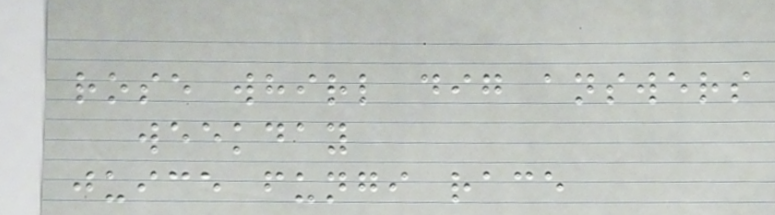rose whirl dig answers
weekday
juice fungi race
